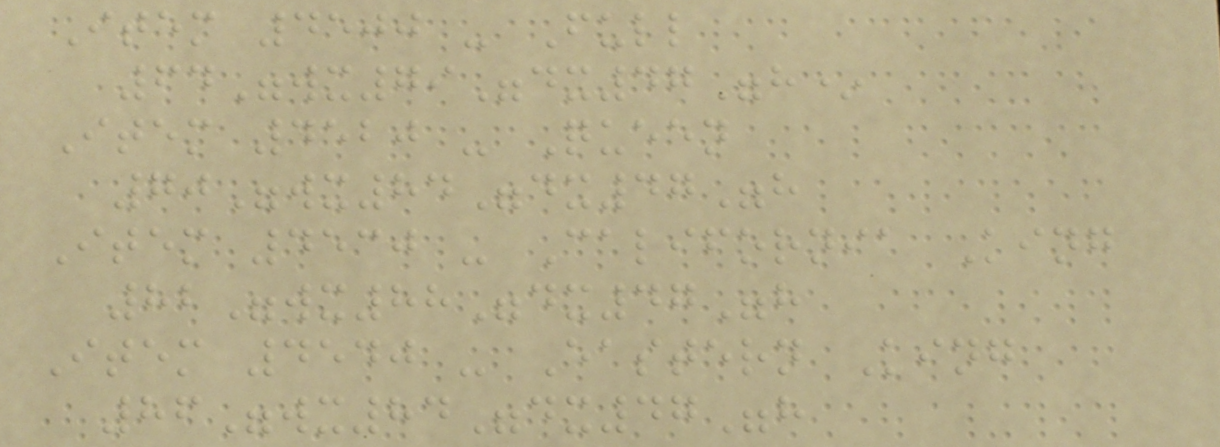Item 4500 - Full
64"wx79"dx47"h*
Item 4520 - Queen
70"wx84"dx47"h
Item 4530 - California King
82"wx88"dx47"h
Item 4540 - Eastern King
86"wx84"dx47"h
